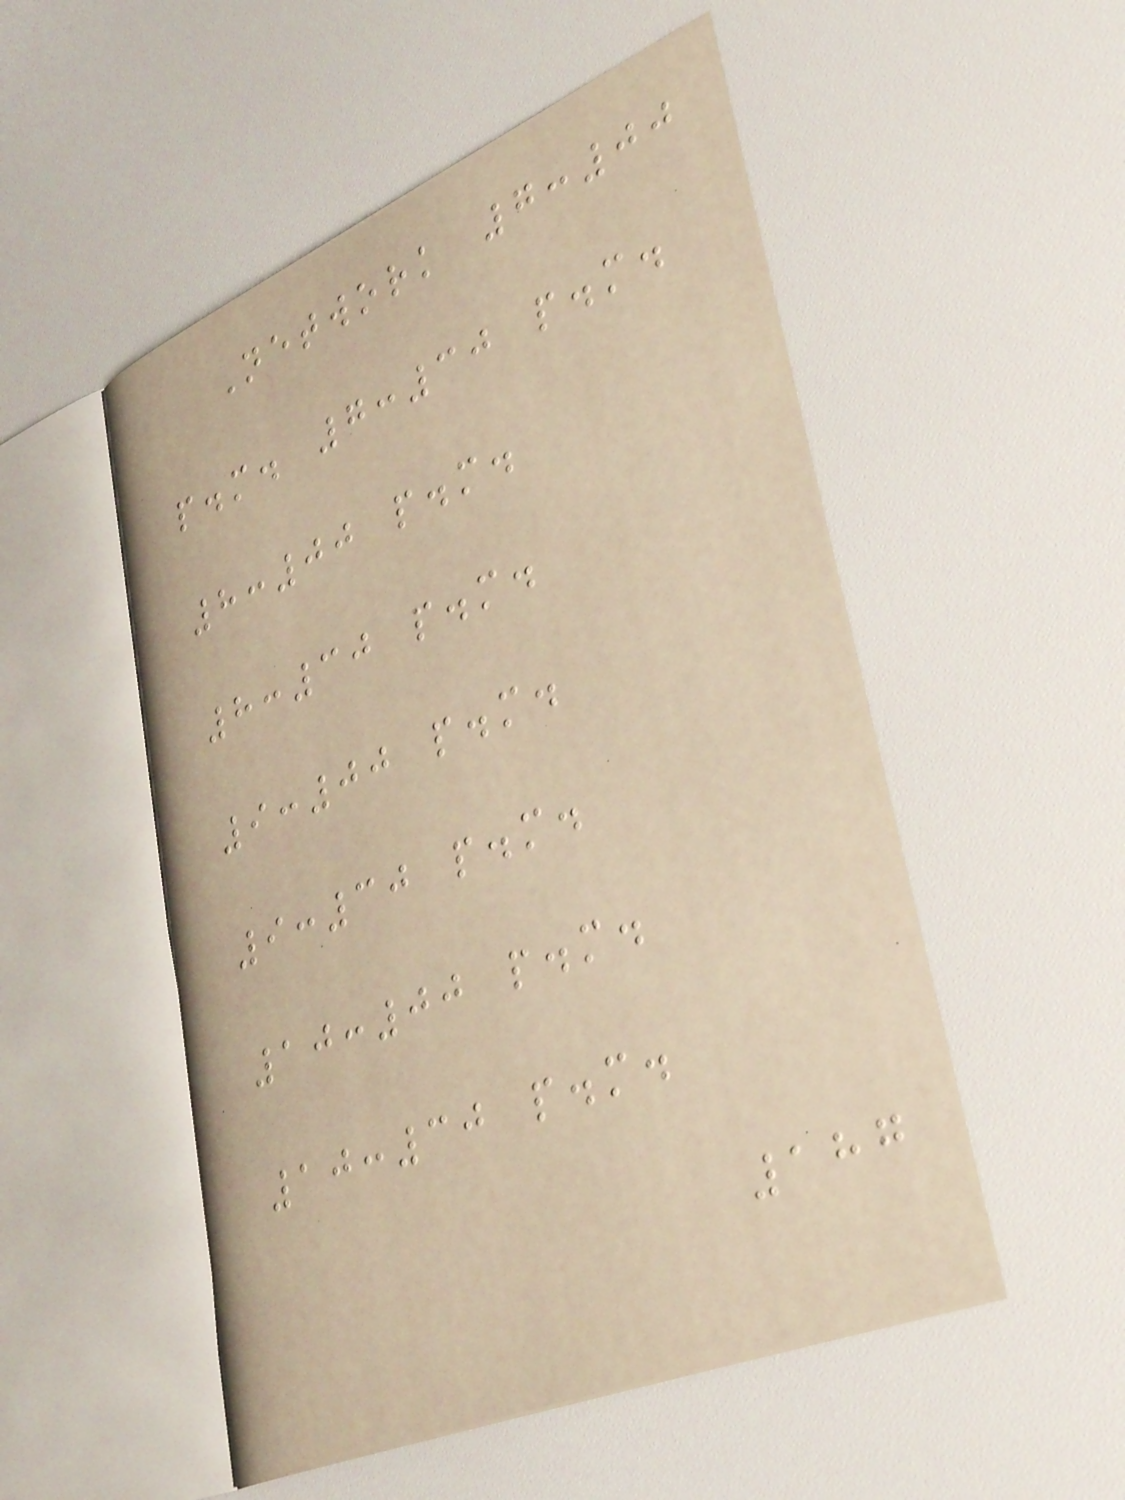Network 7:00
p.m. 7:30 p.m.
8:00 p.m.
8:30 p.m.
9:00 p.m.
9:30 p.m.
10:00 p.m.
10:30 p.m.
187
